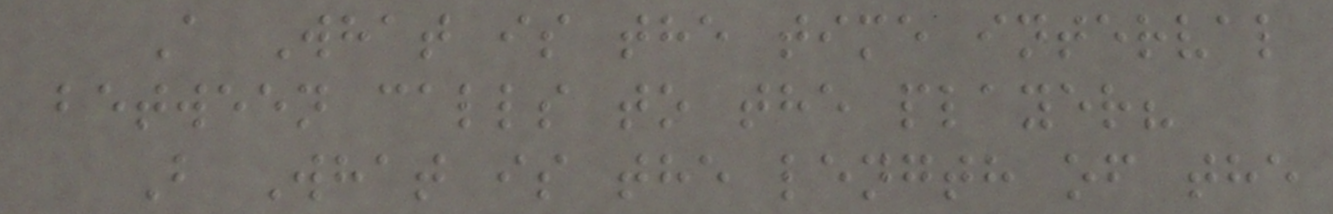A What is the time interval
between calls to the player?
B What is the length of the
